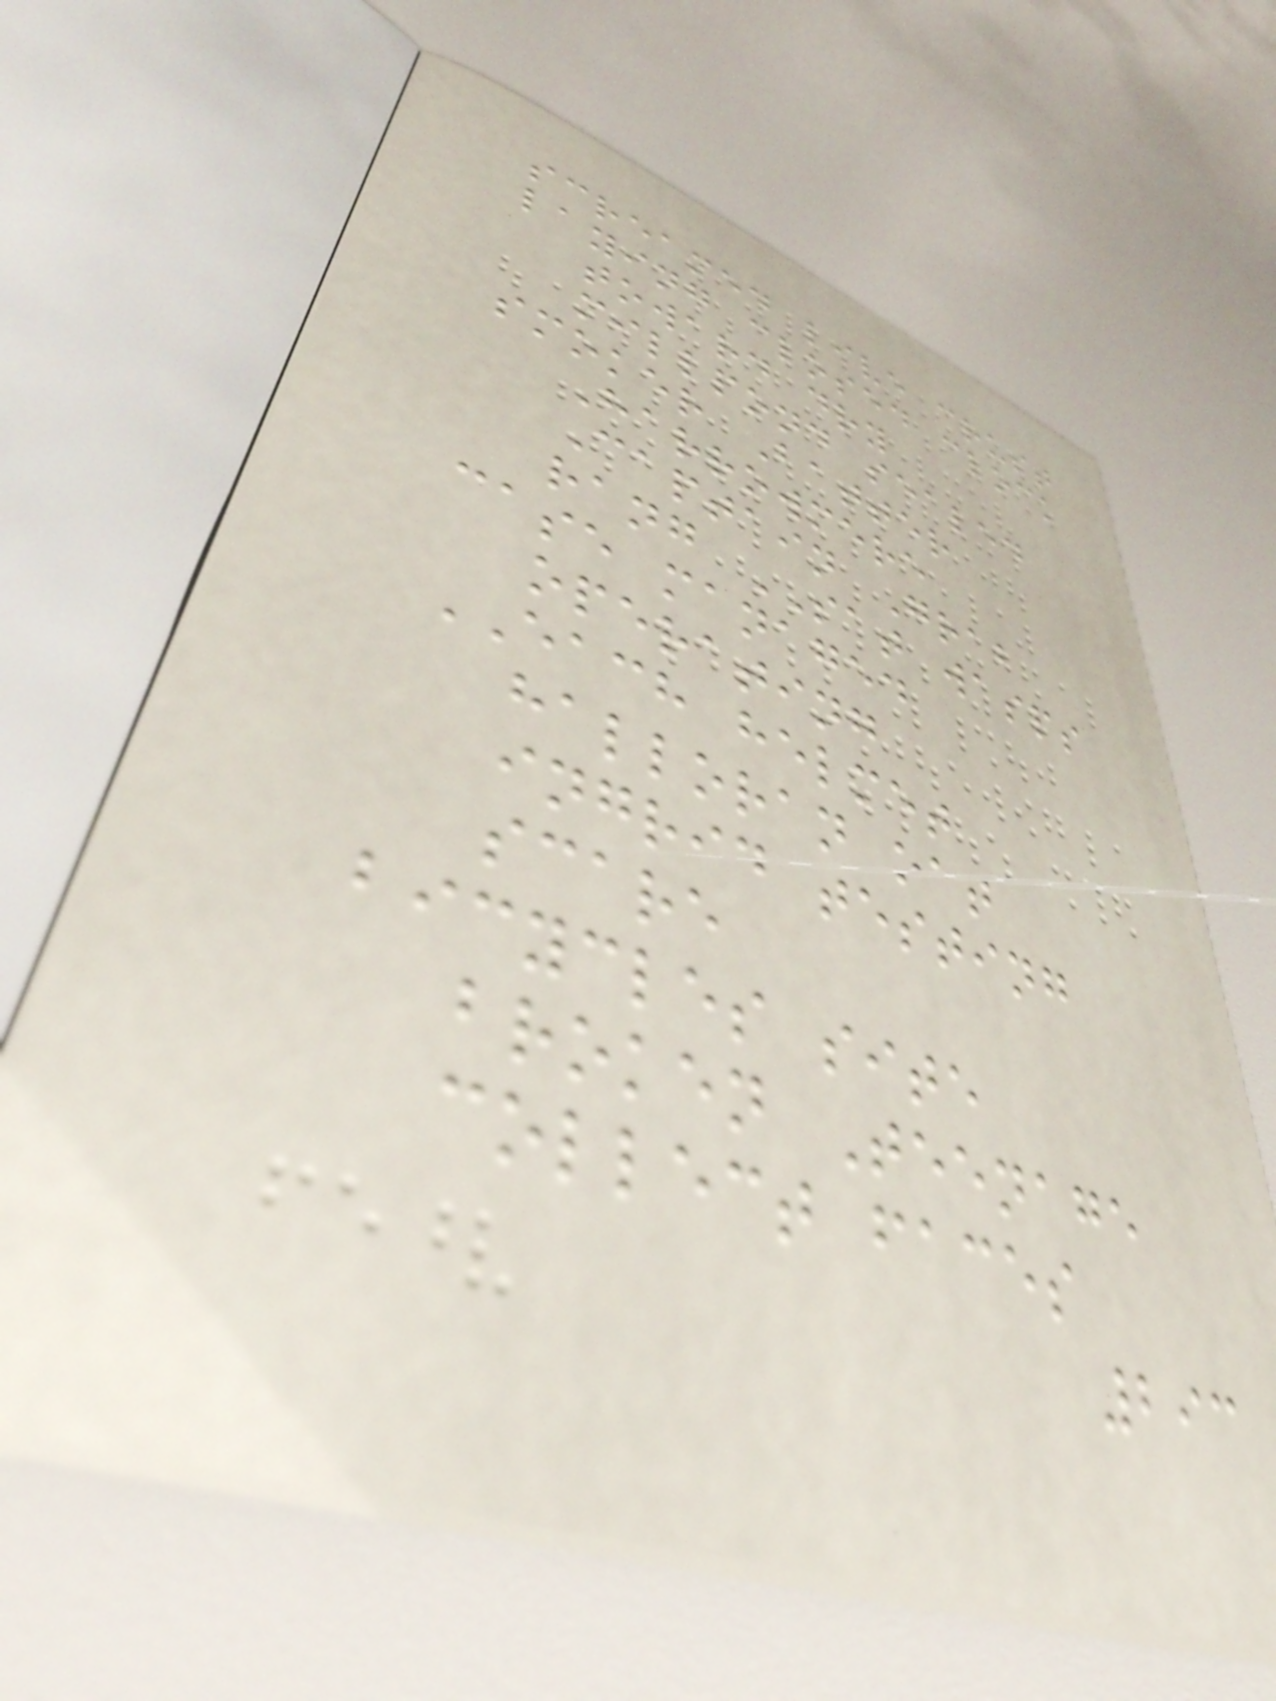screamed live crust
laying closed clock
toward dry
millpond sealed
smoker Batter
Harrowmere
Captain Grab
rang SAT wasps
case managed
operating
EACH helmet
halloran oat
ingrid testing
scare
bicycles site
broken Teenage
collect faces
293
